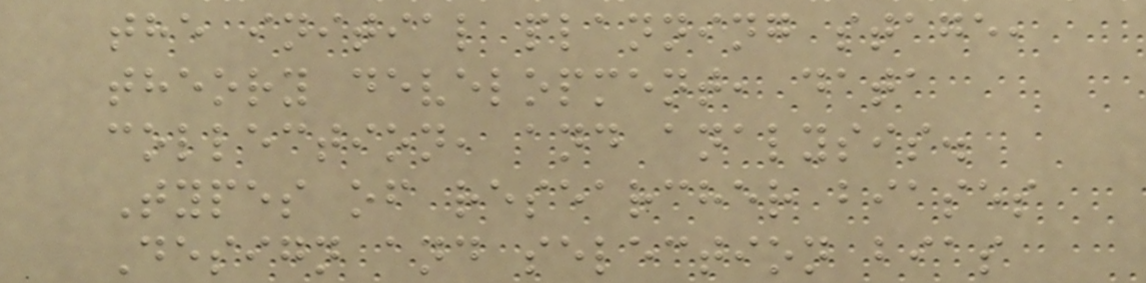the initial planning stage,
theory development, data
collection, and analysis.
Types of researcher biases
Design and selection bias
